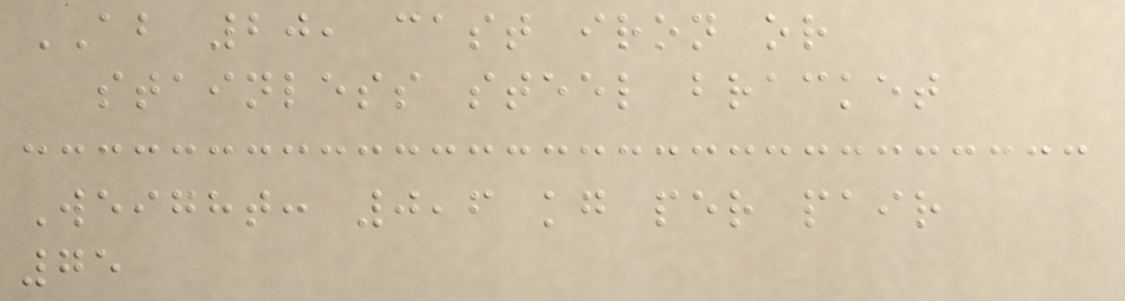AB 20, cast iron or
stainless steel bracket
Weight: 0,6 kg per pair
75
